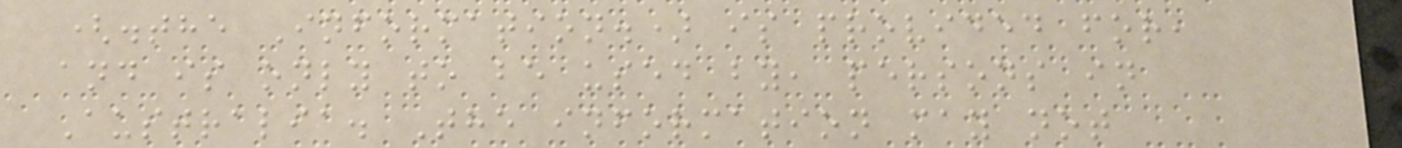(.the Information.) is provided for,
and is only to be used by, persons in
Australia. The information may not
